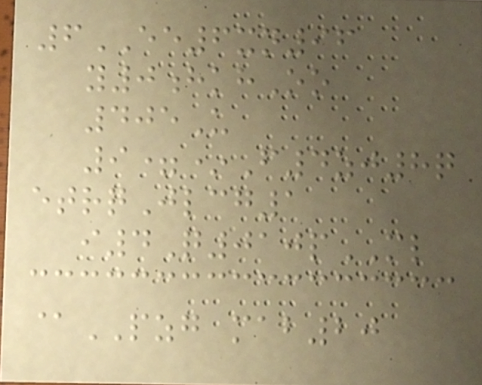6EE6xn96
y0hkhOo
405U
9=*F4zj8q
etrqJlcg1
i4Q010pML
@PZG mab20
